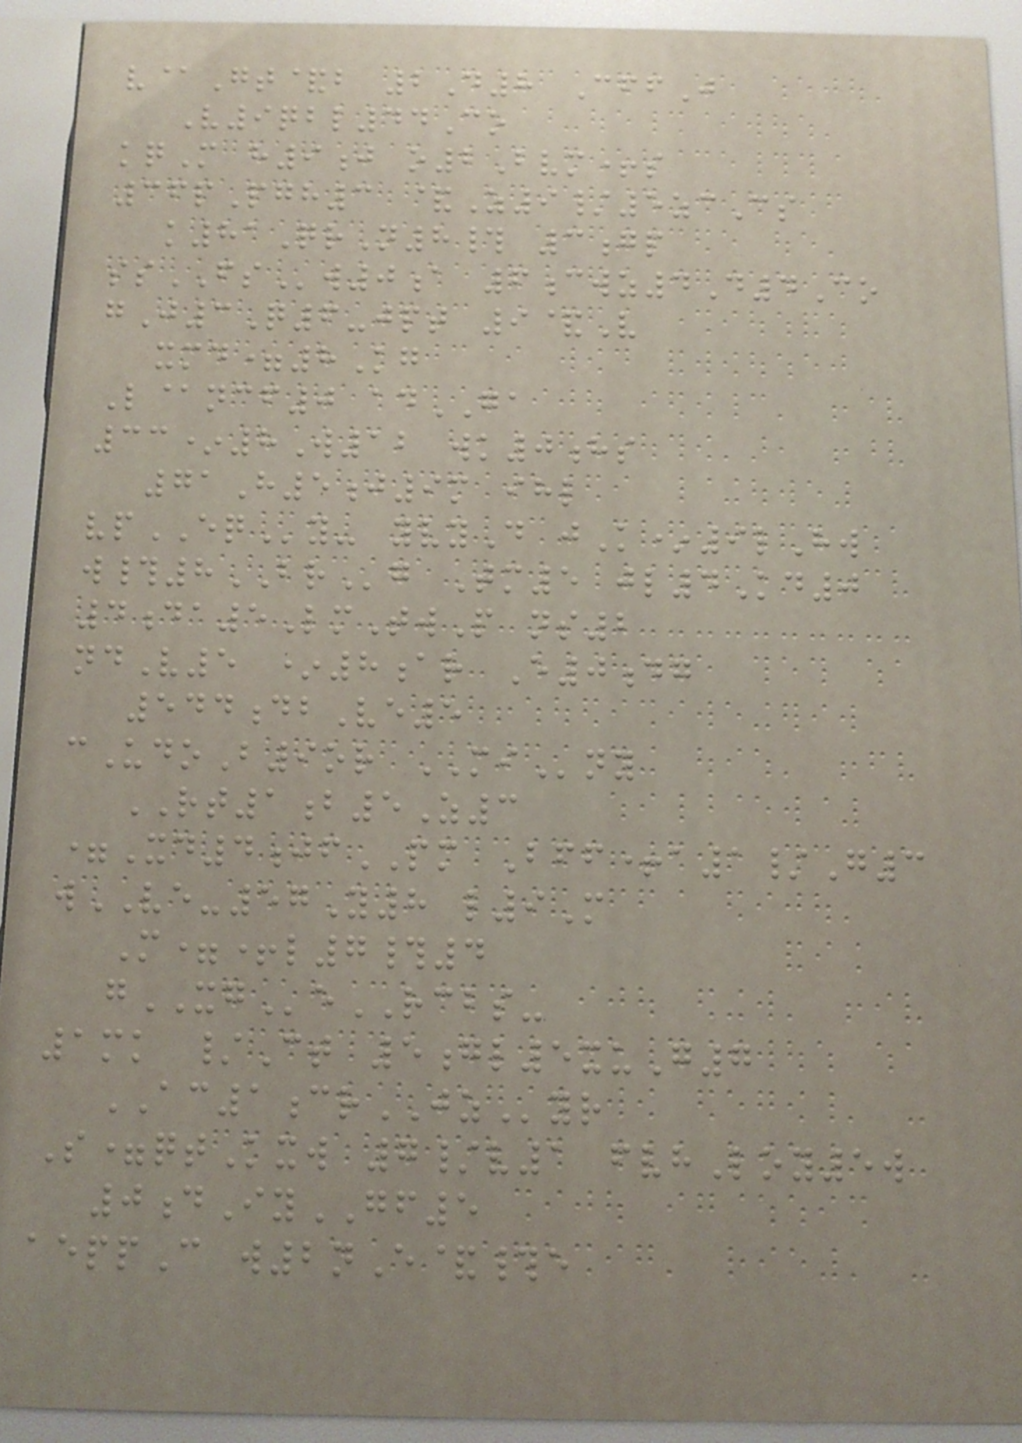v@Gt&b 2D8 CffJ
V9qbl44Co
kqM h9j o2Bvm+s
36pPgh3 &Z9/5zcCs
k81QrN8# 3gp
ssFSw0a 6cwz4D4Co
gJ3Q6-jpt 9&V
xmd=8Kg
L@ncf0 adGA
33*8W12 wk0hs
71H5j9m ihl
vpEQy- yvyD jK*9lHw
w#8BRg Tm5 jl4Kd0
4da5LmTwP ns2
ndV5 *8ar E0dg
544dbVe5
cUdoB9or MIny
RT1b5Z3
=Xd4jfPM Bff+a1/G3
wVE-57Y8 l9M
M=+l7#4
gXGeRCBS-
1mk /Ct 5gl5xuG7
AC1crJZyr
S=qtKxw 7/v1 fvhLoy5w
0dIyGF5
aeppC w2nE&#e
